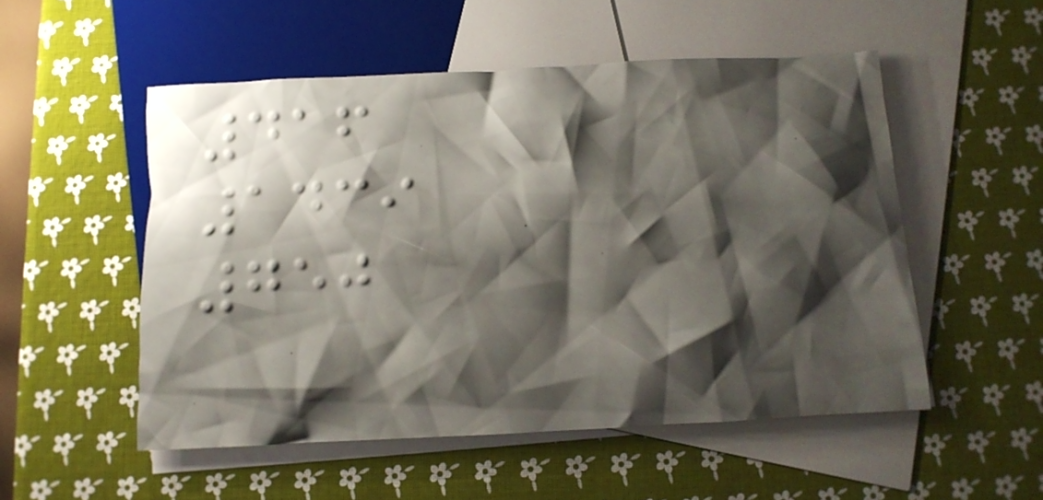416
1439
750
